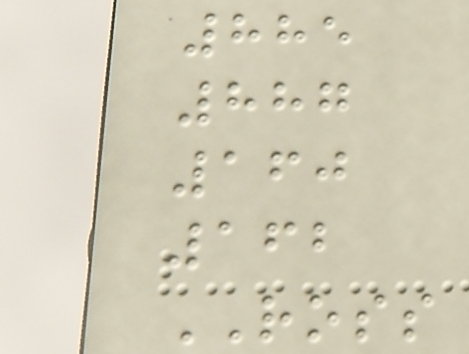885
887
160
162
ROSS
